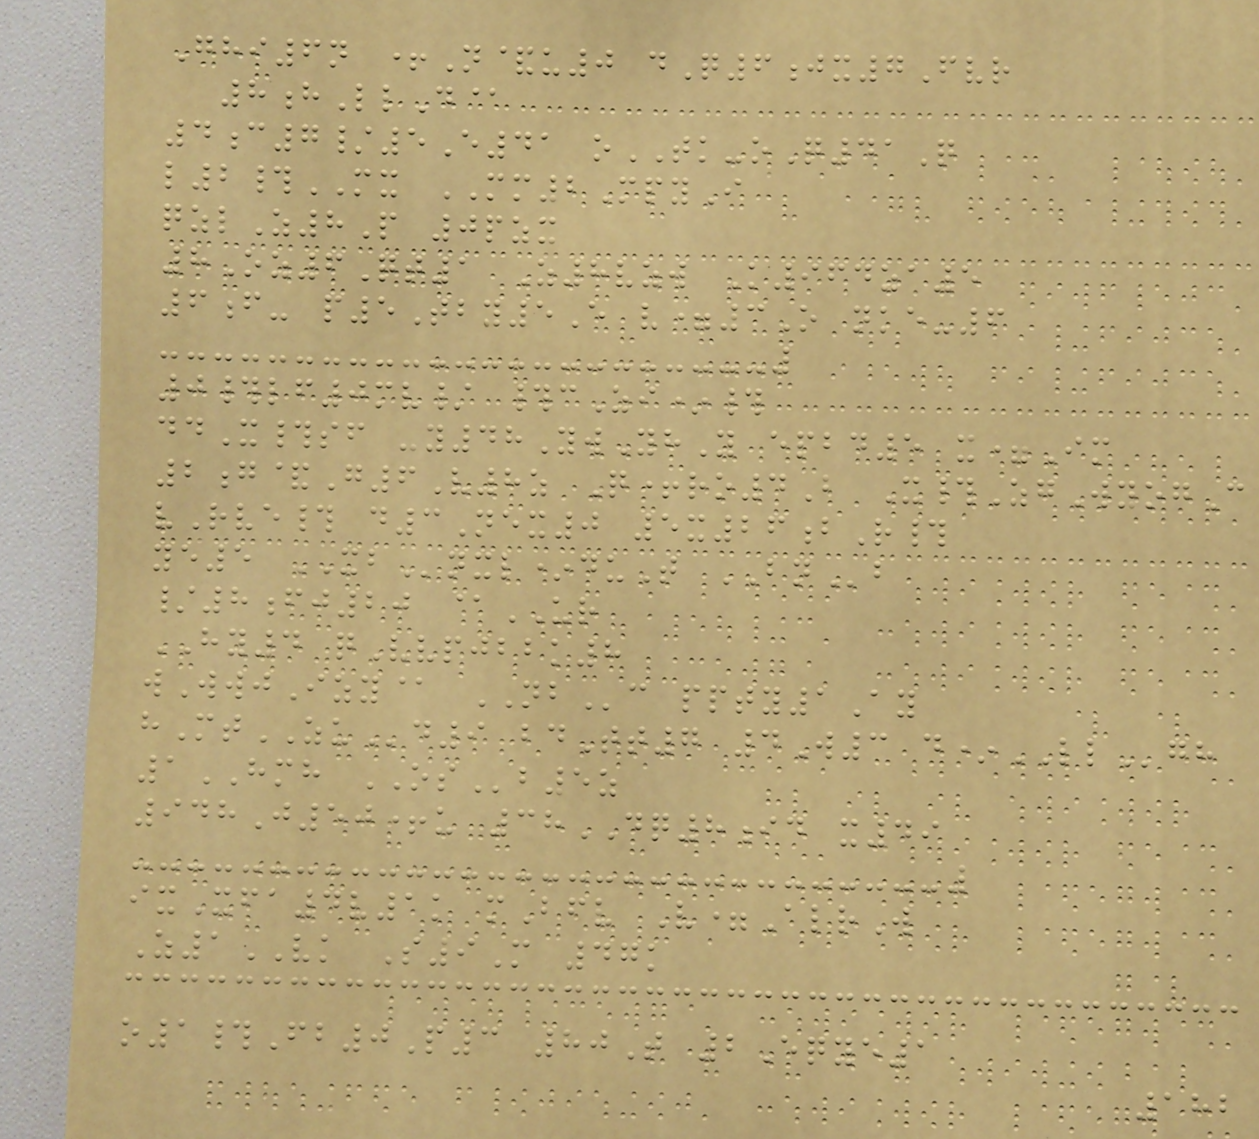Ghi6n +N&u0 dQ6jx7Fvr
8hLlD@
4c7/5E41 oTK-oQ41Q
l2#MX MM2MpyI
qzlZ8P 0pzx
8Oz6Qt1 Z8vzw K964za5
6f- p5Tby5E v=3O nke-6
0#lf0mv/ #cZi*#
ddX#sf -y48YwYhY epbd5 x=Im
2g&G6V8z Q+ro4B X#ZgWyogC
vRve# d3Nex0 5x26bR#
ye5 XBnxl*duT BNb
/8fj20 @UR
HY4 qVvpjbbk8
wWwjIzy@ NBc ppty1Ay
hMtZUd9 bdTt7 4W3 d*LLgh
1HMH OSb5z
948J50+u 38DQ8id x49
ixXfa4v1k mBfv V=AlrW
Z1VK S9M 47k
o1#Fb0P3 80T 2Eqye1
182
